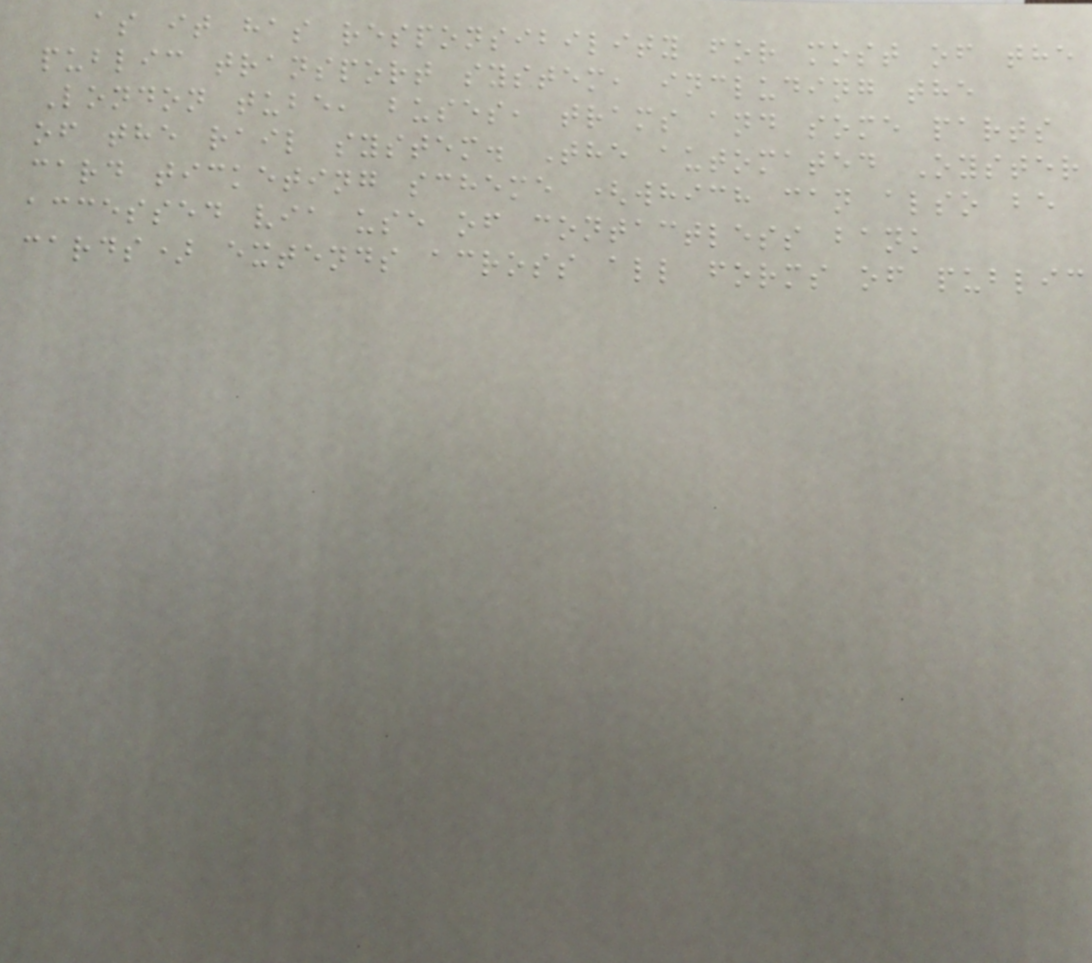as it has responsibility for most of the
public transport system, including the
London tube, buses, trams and some parts
of the rail system. The automated Oyster
card ticketing scheme (which can also be
accessed via use of contactless bank
cards) extends across all forms of public
